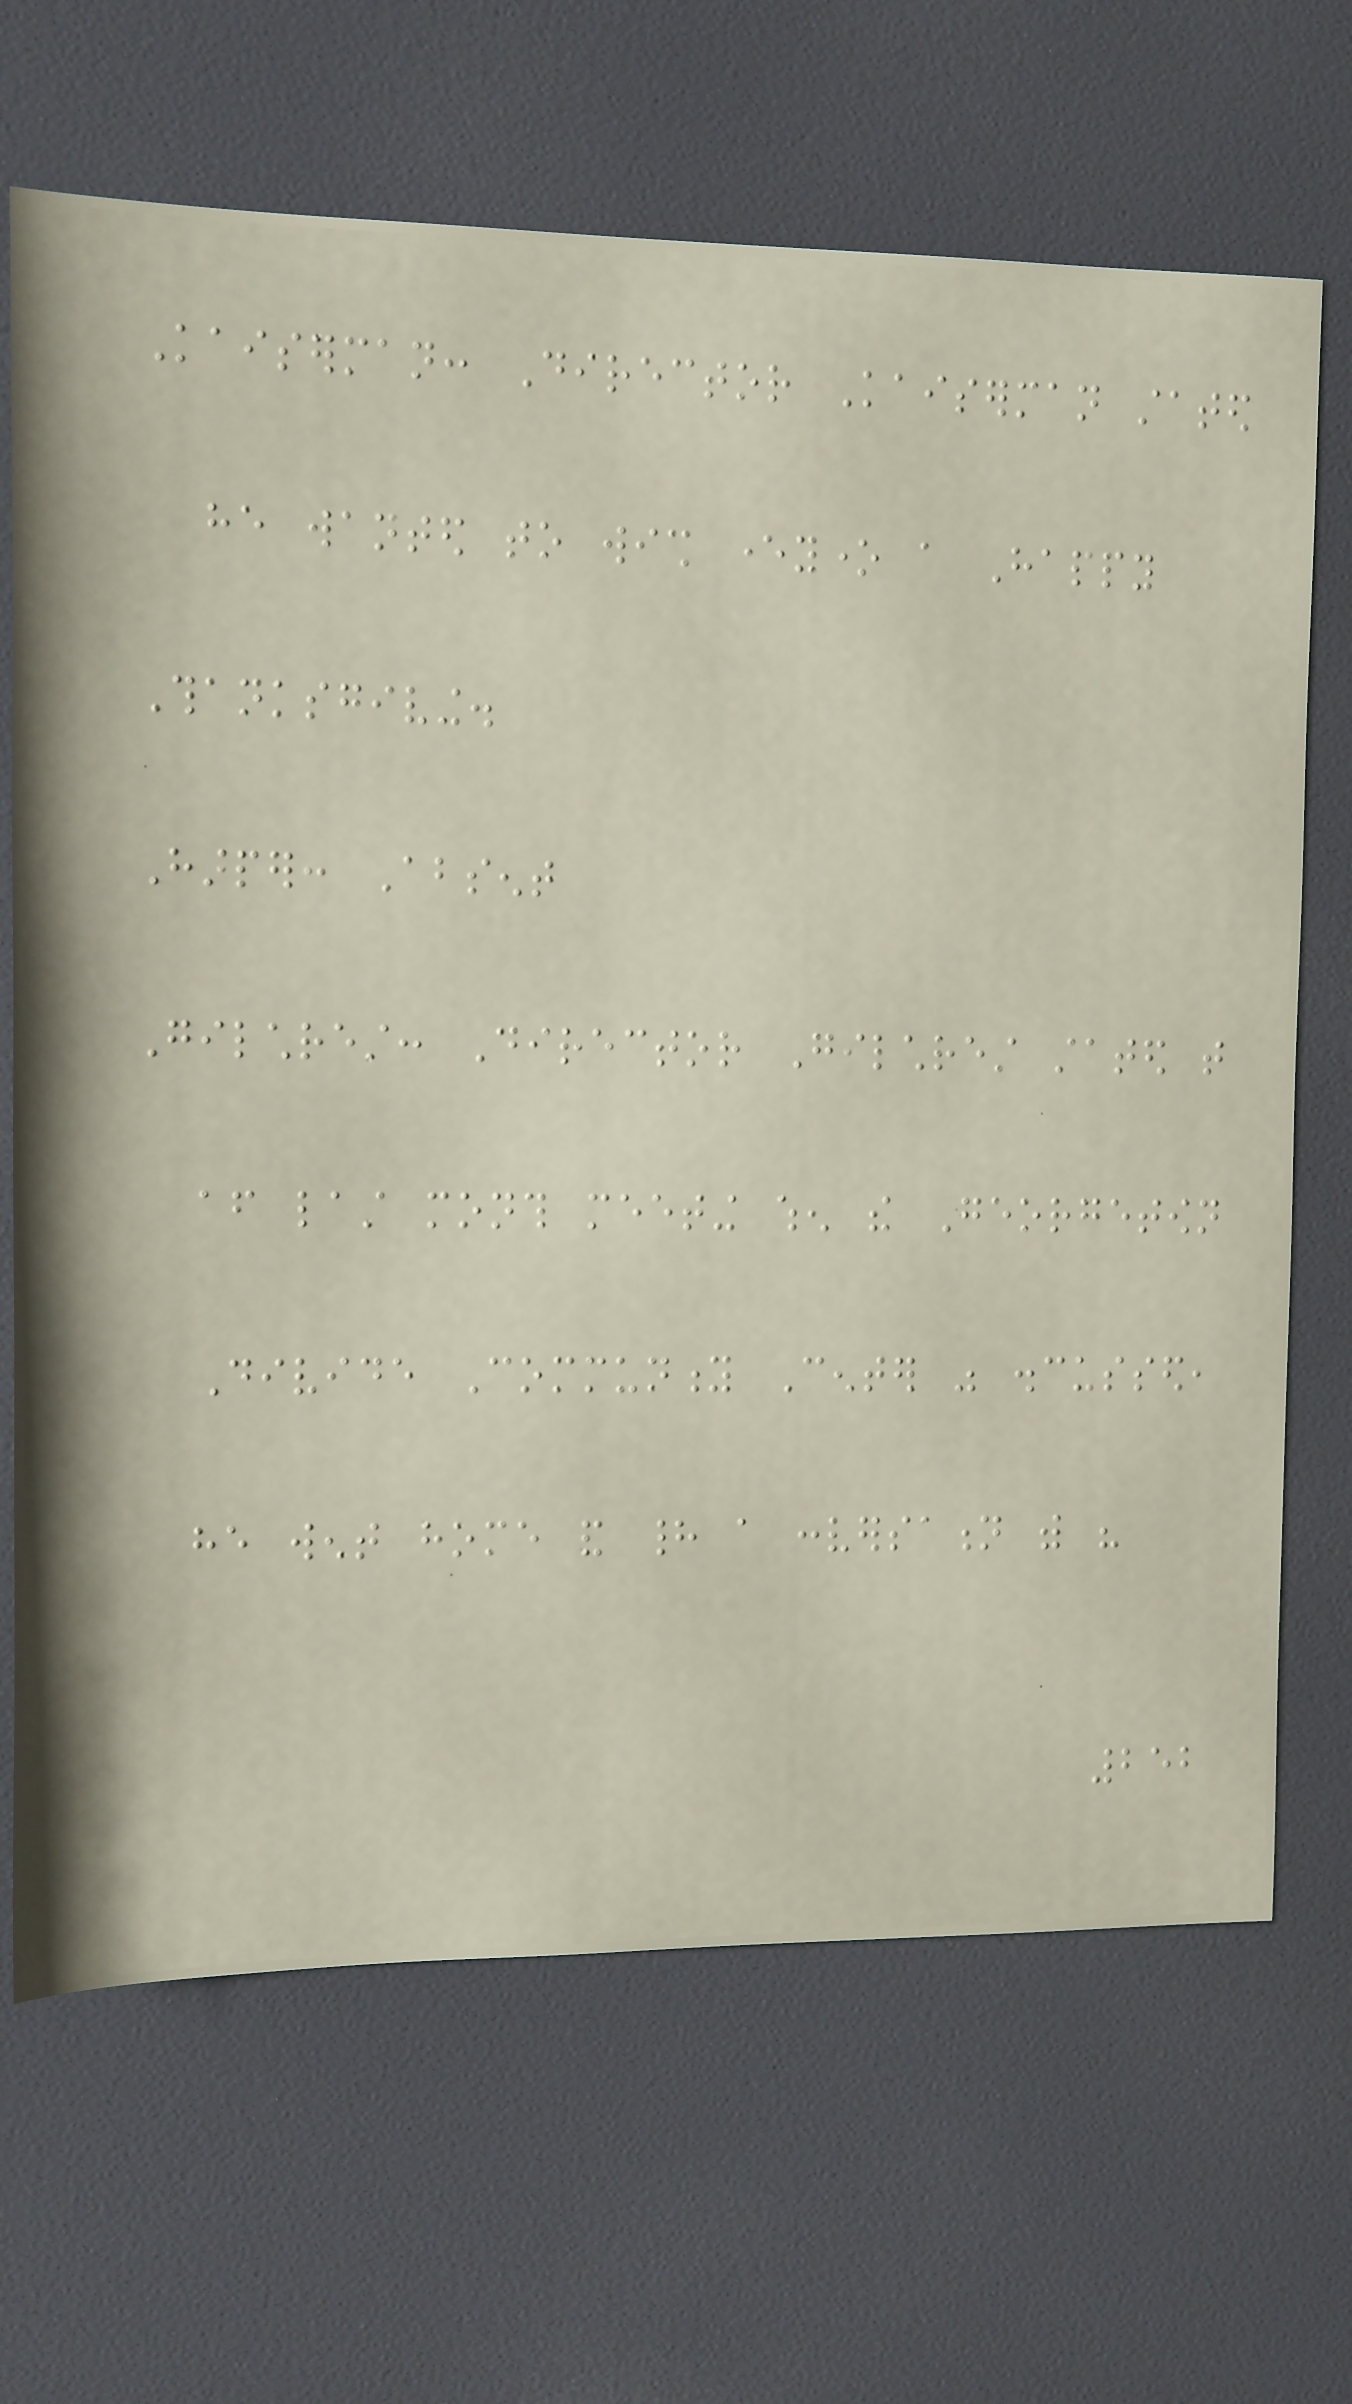Kaiserman: Director Kaiserman stated
he wanted to wish everyone a Happy
Thanksgiving.
Harper: Absent
Gilchrest: Director Gilchrest stated that
after last month meeting when the Georgetown
Divide Community Center was discussed,
he went home and had a conversation with his
252
